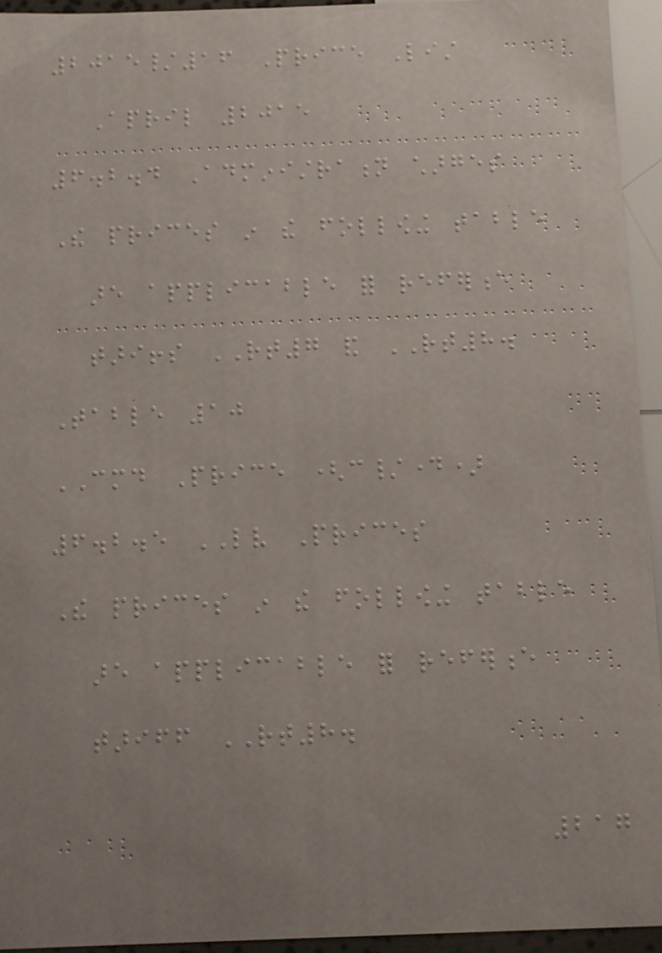2015/16 Price List
April 2015
6.2.4 Administration charges
The prices in the following table
are applicable for reference
tariffs RT7 and RT8.
Table 10
CMD Price (c/day)
6.2.5 LV Prices
The prices in the following table
are applicable for reference
tariff RT8.
217
